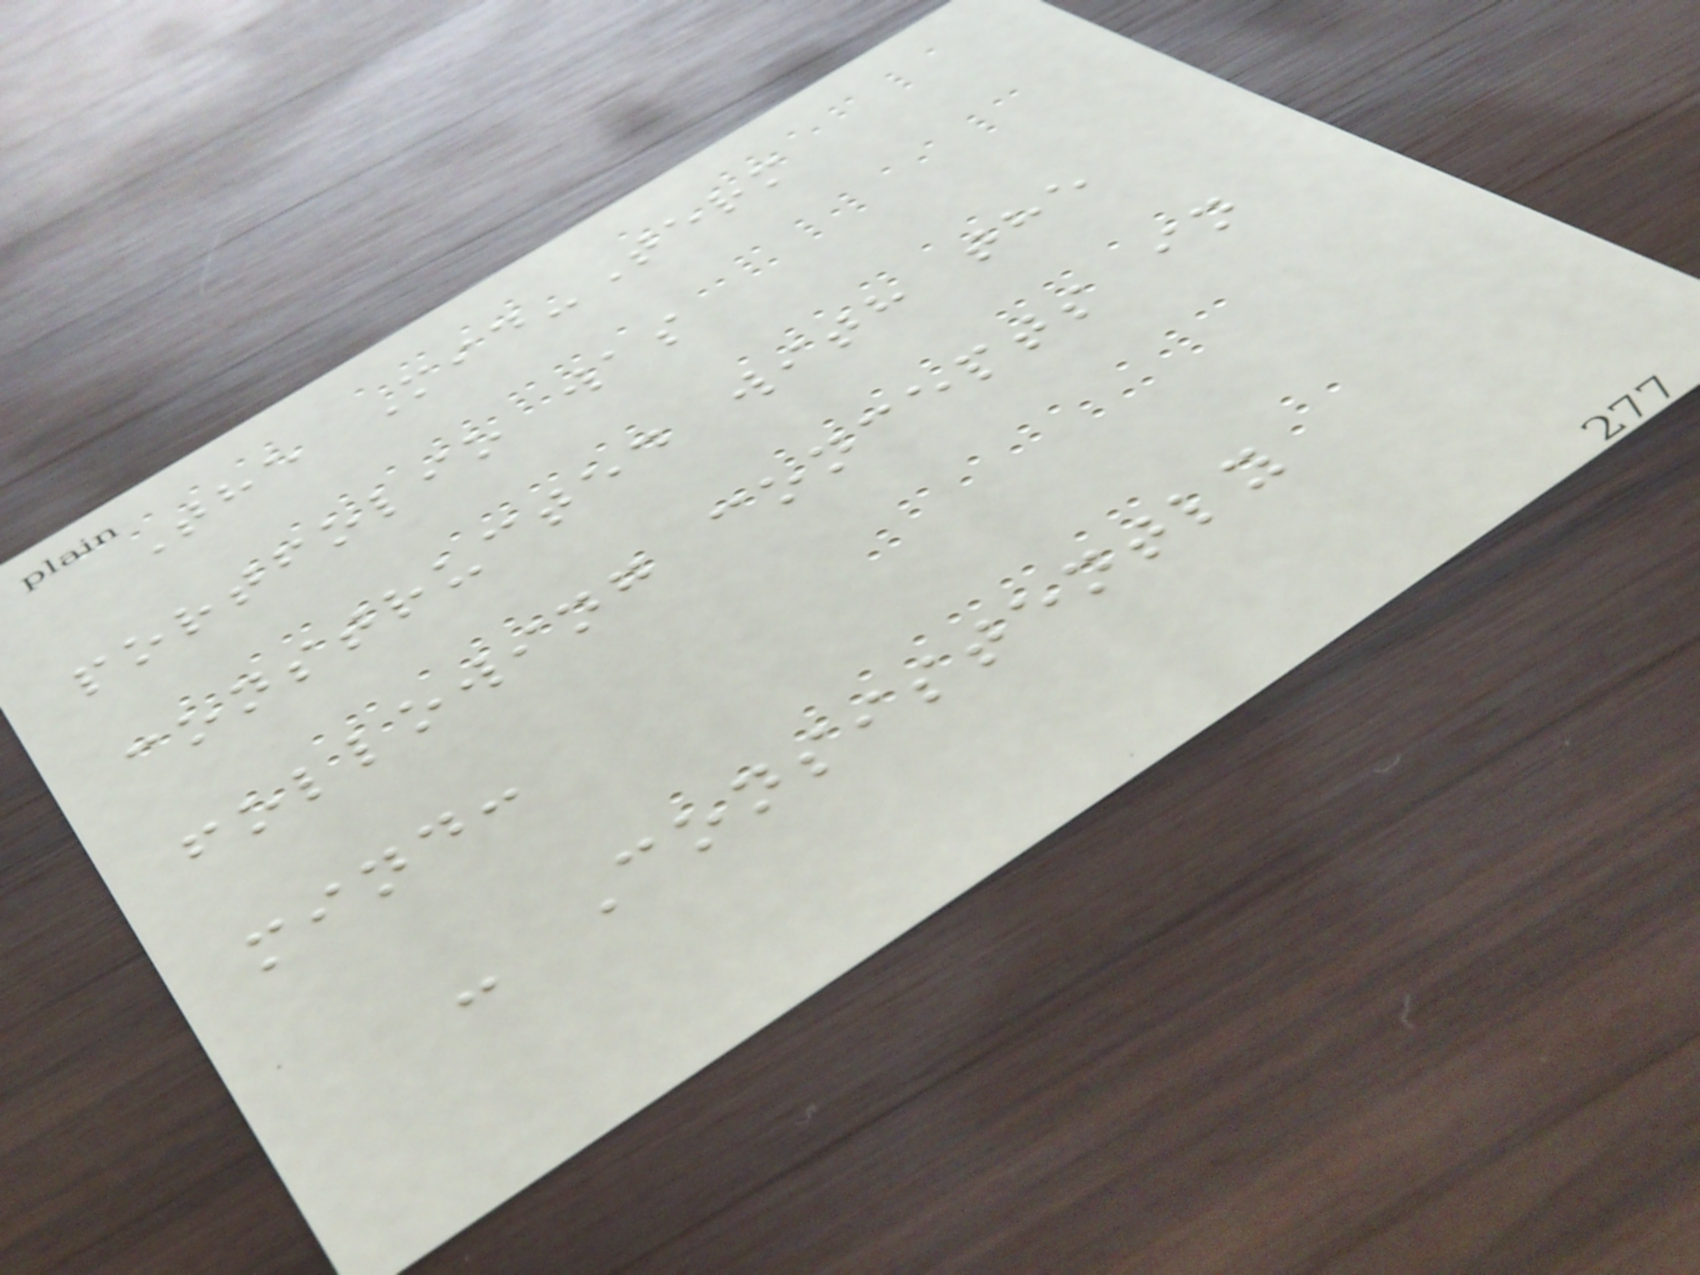The Mid-Term
portfolio was
constructed with the
following concepts in
mind:
- Consistently
